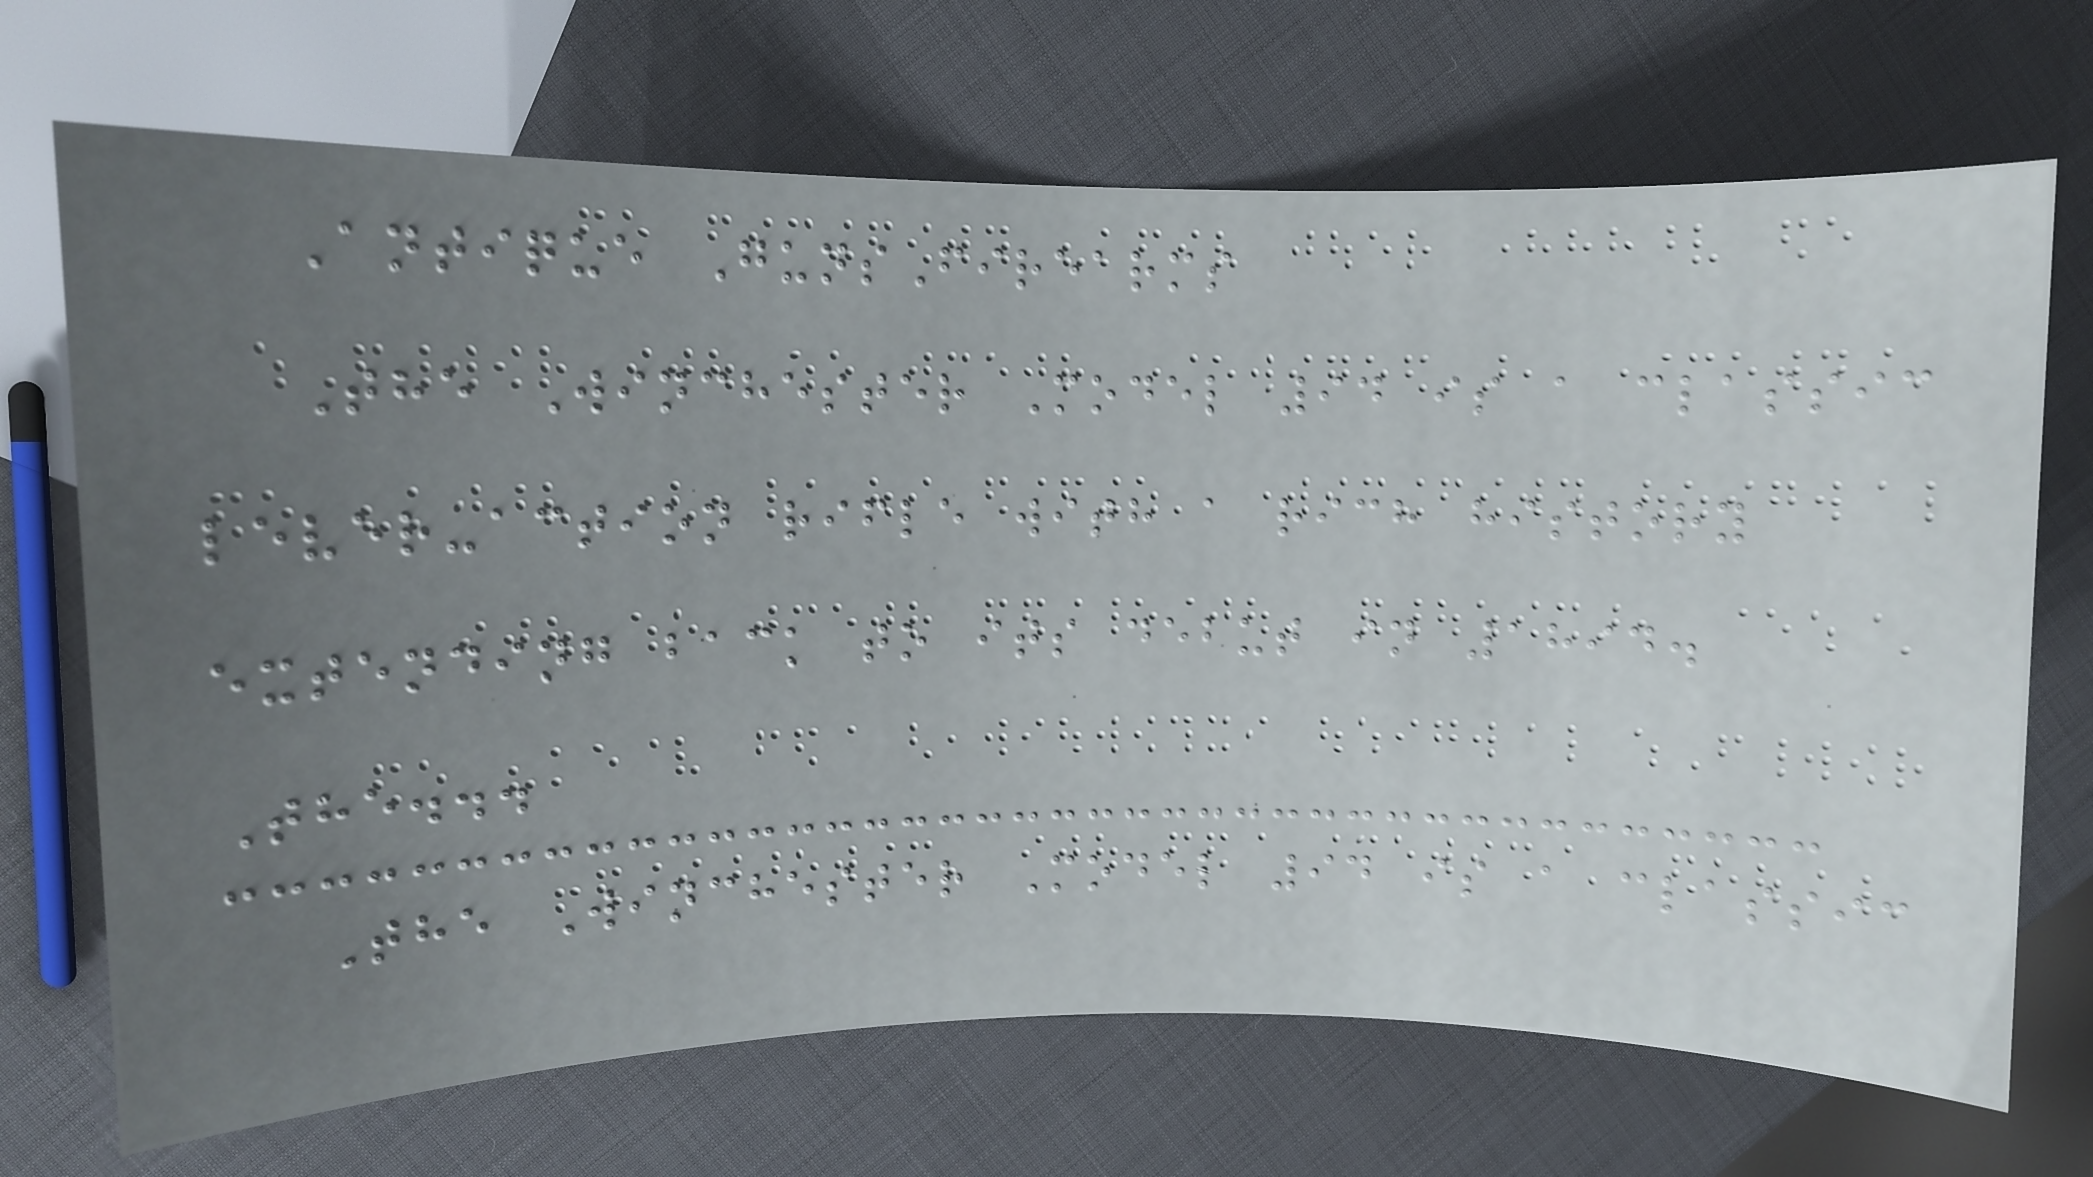Antique GunsFirearms
The Winchester Model 94 is a classic
lever-action rifle with a rich history
extending back to its debut in 1894.
The...
The Winchester Model 94 is a classic
